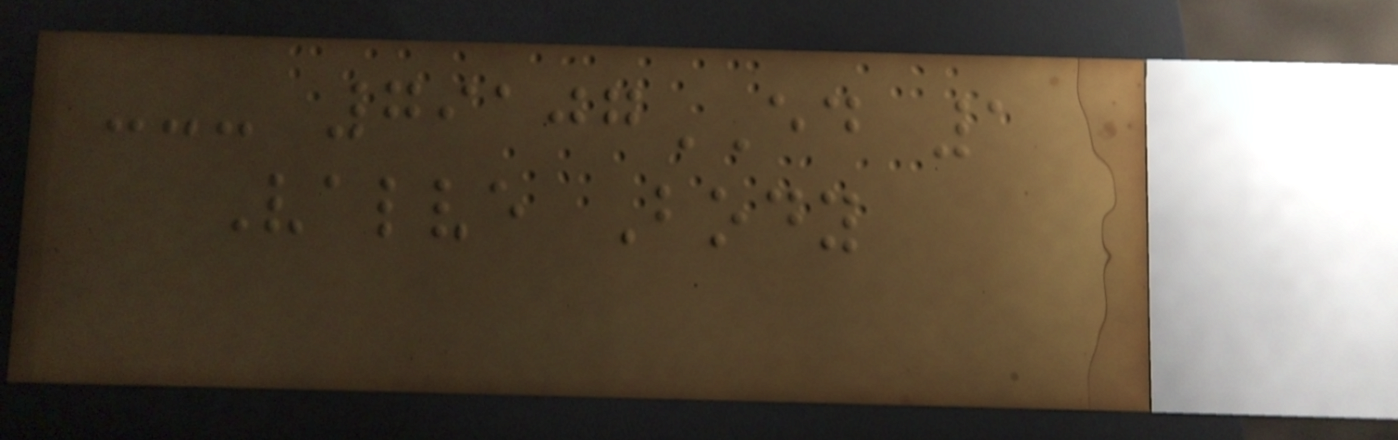--- 79107ED 1
Valve Body
